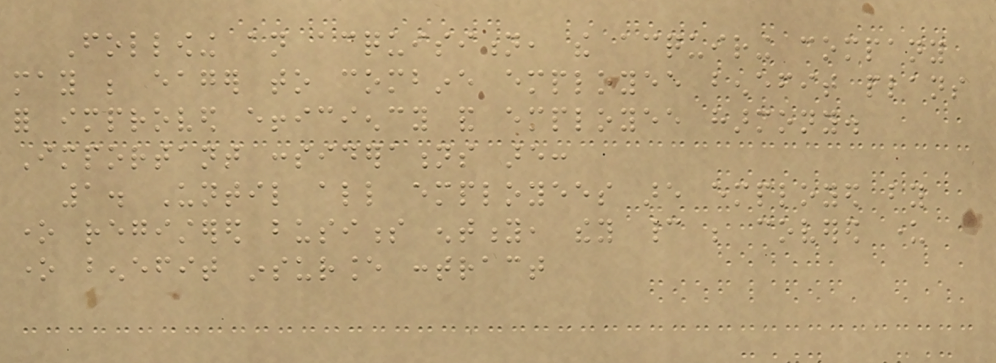Following an acquisition, the acquiring company
may be eager to combine employee benefit plans
for improved efficiency and employee harmony.
Important considerations are:
1. Until all employees are employed by
one registered business entity, they cannot be covered under
one benefit insurance contract
